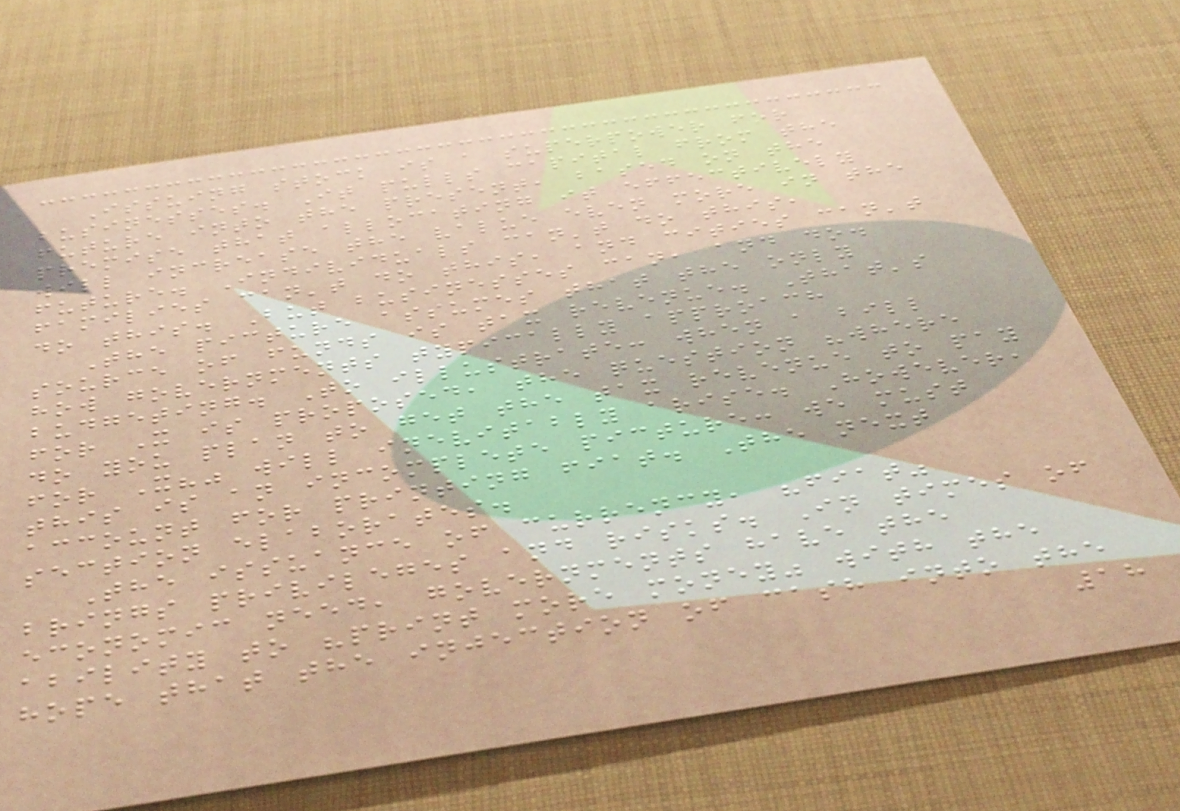Issuing stock is a superpower for
businesses. It pulls capital from the
future into the present, based on the
premise that allocating it effectively
will increase the value even more in the
future. Individuals can't do this,
families can't do this, and cities can't
do this. But businesses can, and do.
The picture assumes that the only
source of funds is tax revenue. That's
how governments typically approach
budgeting. To illustrate: when a bill
for X is proposed, the question "where
do you plan to get the tax revenue to pay
for X?" will inevitably arise. However,
this is an incomplete picture: we must
account for printing fiat. The next
section elaborates.
The issuance of currency, "fiat"
brings privileges and risks. In times of
economic need, governments have the
ability to "print more money" with the
hope that the injection of cash into the
18
